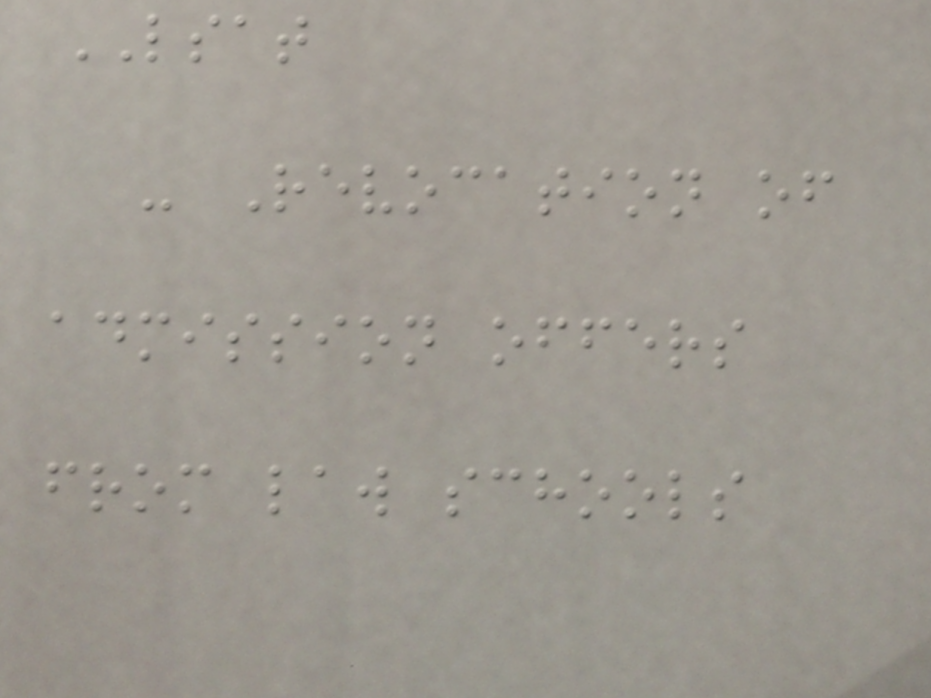LSAT
- Revocation of
admission offers
from law schools
